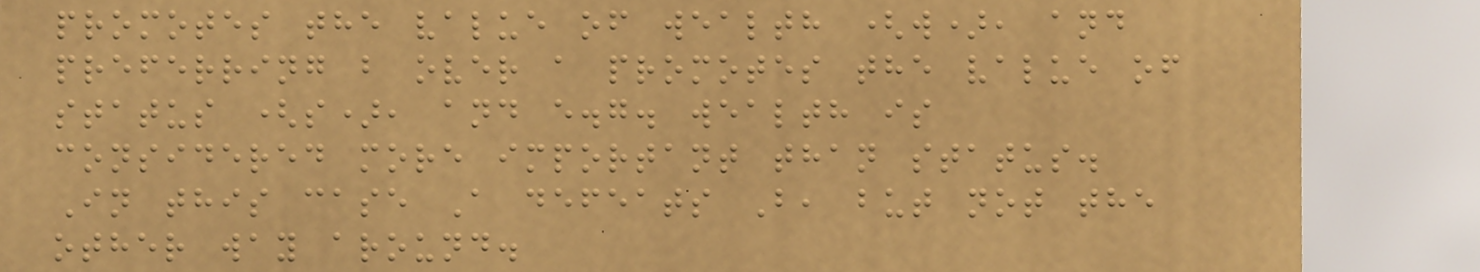promotes the value of wealth (w), and
preferring b over a promotes the value of
status (s), and e.g. wealth is
considered more important than status.
In this case A defeats B, but not the
other way around.
